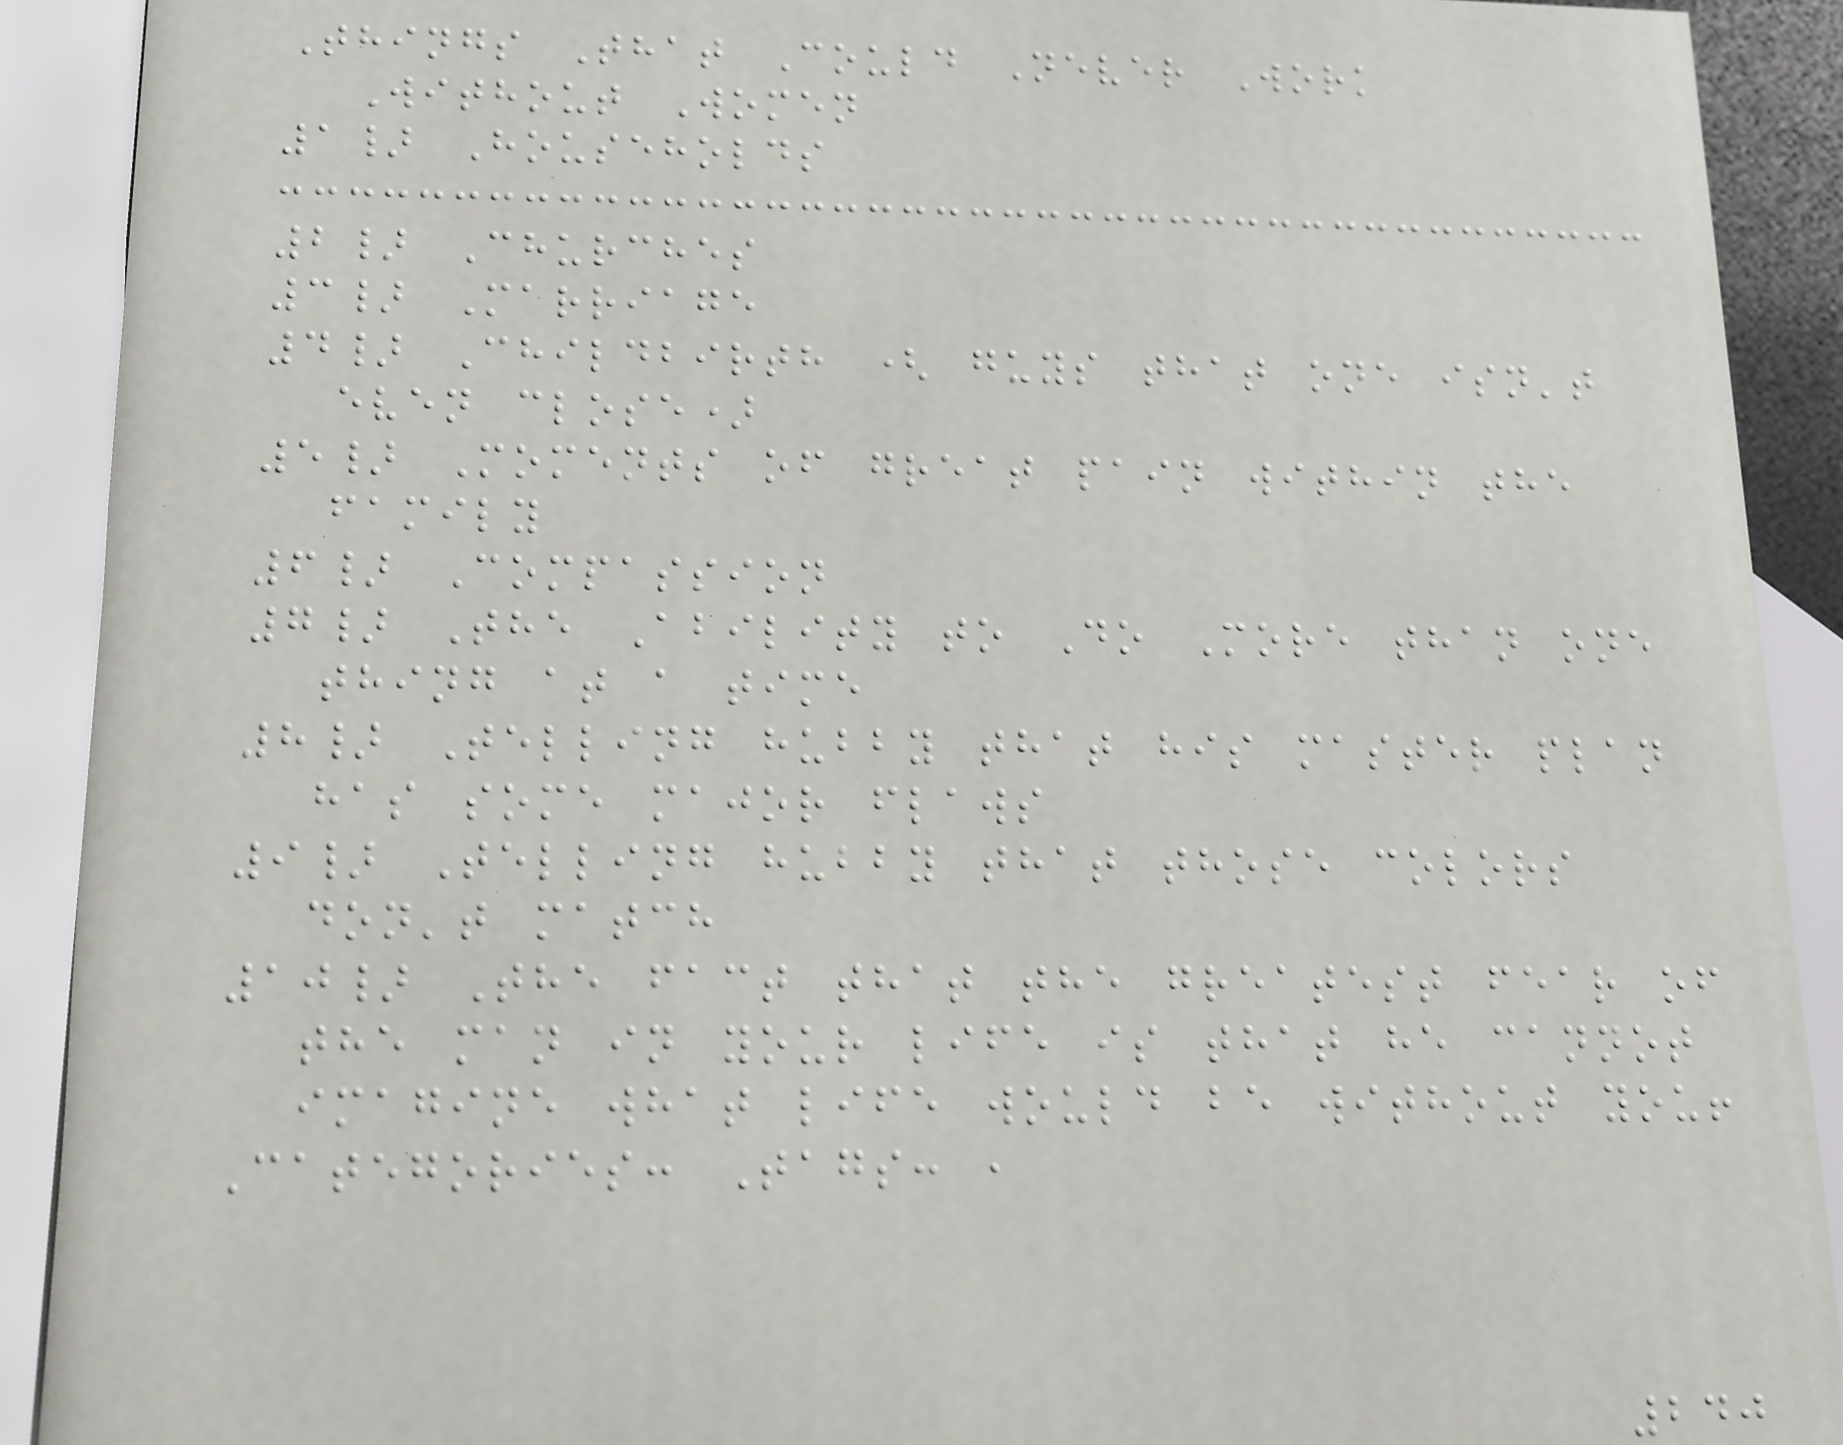Things That Could Never Work
Without Women
1} Households
2} Churches
3} Marriage
4} Childbirth ( guys that one isn't
even close)
5} Moments of great pain within the
family
6} Compassion
7} The Ability to Do More than one
thing at a time
8} Telling hubby that his master plan
has some major flaws
9} Telling hubby that those colors
don't match
10} The fact that the greatest fear of
the man in your life is that he cannot
imagine what life would be without you!
Categories: Tags: ,
240
